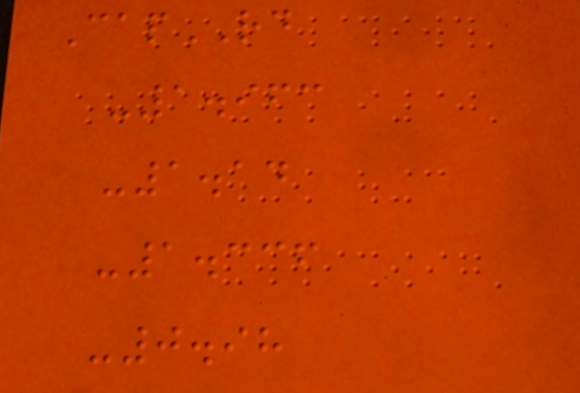CapRD
-1.963
-1.14
-1.336
-0.98
